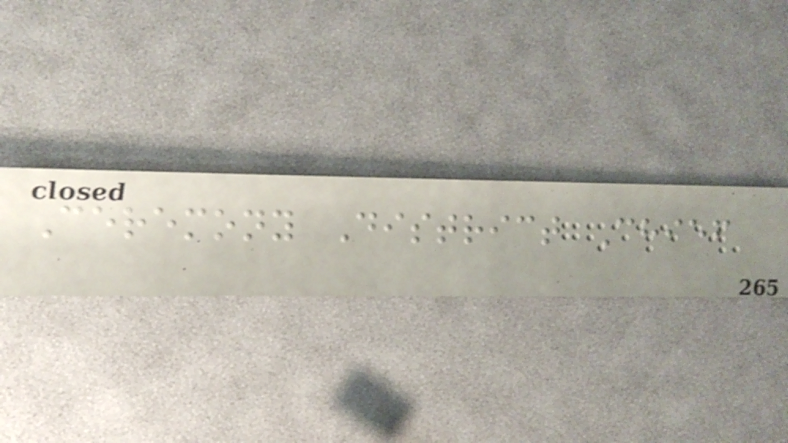Ceremony District Chief
